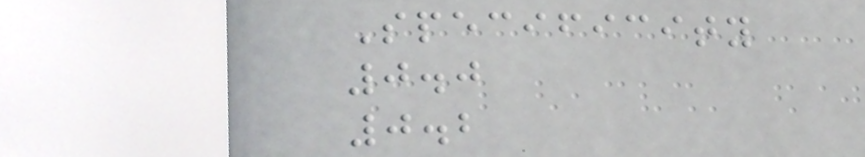Specificity
0.0
0.2
